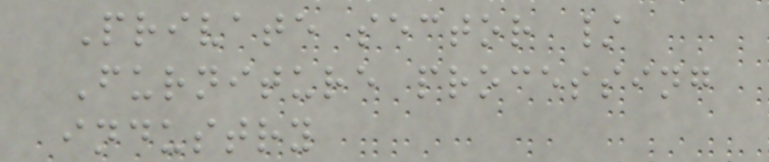Private sector /
Furniture processing
industry
